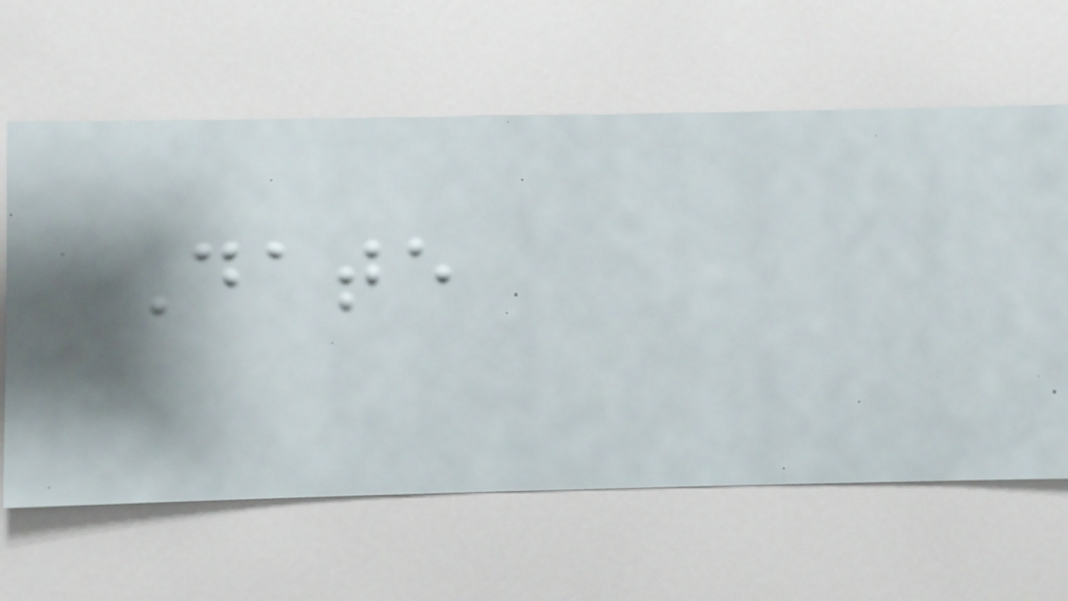Date
